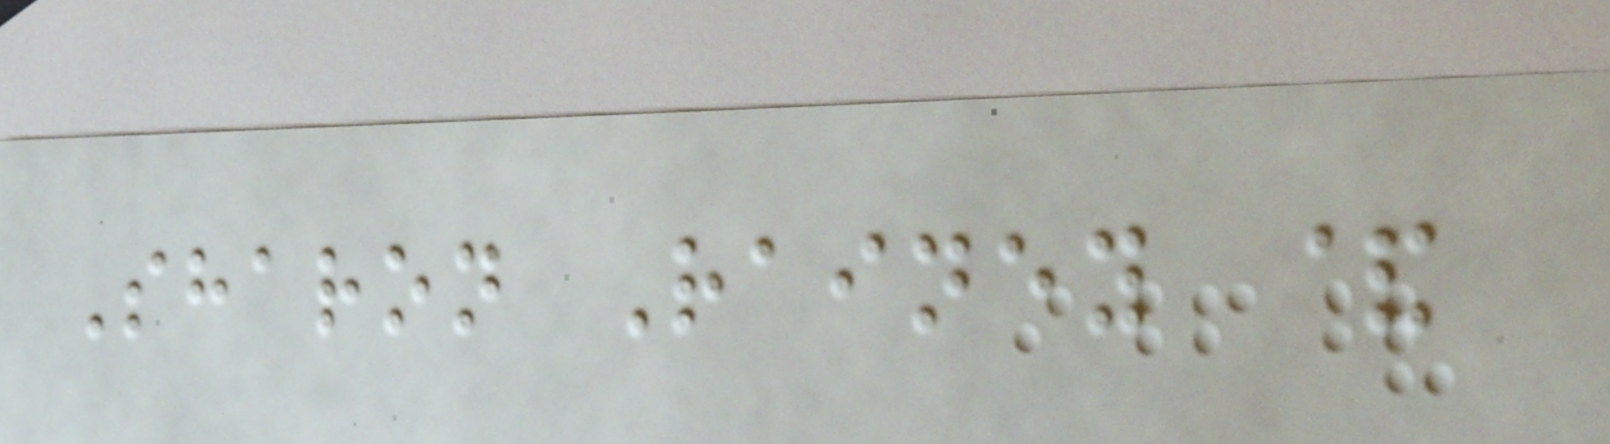Sharon Rainey &
